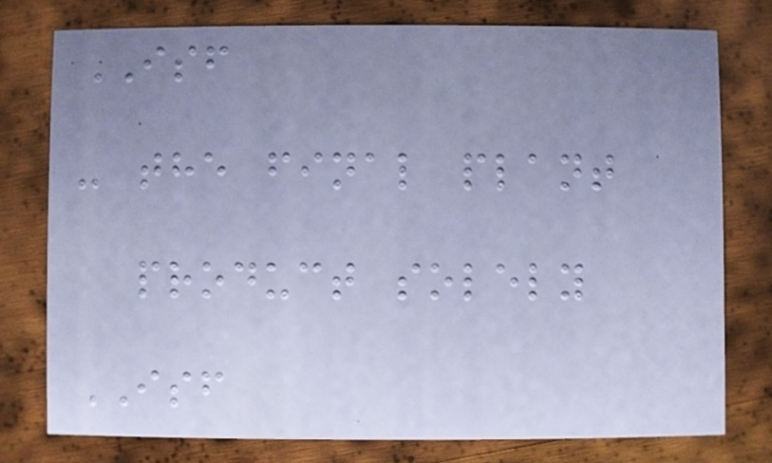ISF
- the final plant
product solely
ISF
